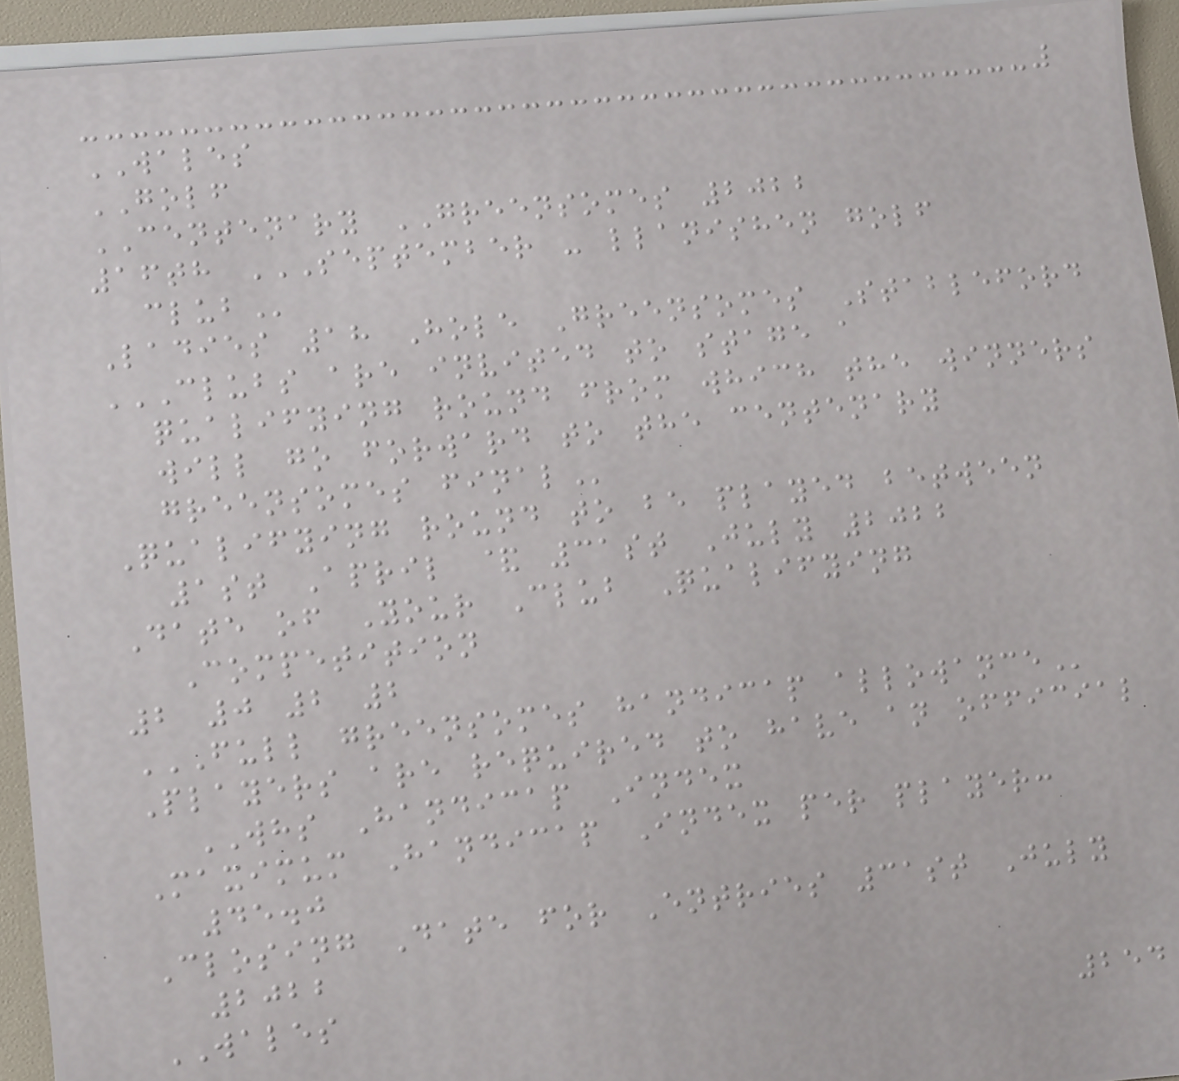WALES
GOLF
CENTENARY GREENSOMES 2022
16th SEPTEMBER - LLANISHEN GOLF
CLUB
Ladies 18 Hole Greensomes Stableford
CLUBS ARE INVITED TO STAGE A
QUALIFYING ROUND FROM WHICH THE WINNERS
WILL GO FORWARD TO THE CENTENARY
GREENSOMES FINAL
Qualifying round to be played between
1st April & 31st July 2022
Date of Your Club Qualifying
Competition
2 0 2 2
FULL GREENSOMES HANDICAP ALLOWANCE
Players are required to have an official
WHS Handicap Index
Maximum Handicap Index per player:
45.0
Closing Date for Entries 31st July
2022
WALES
254
